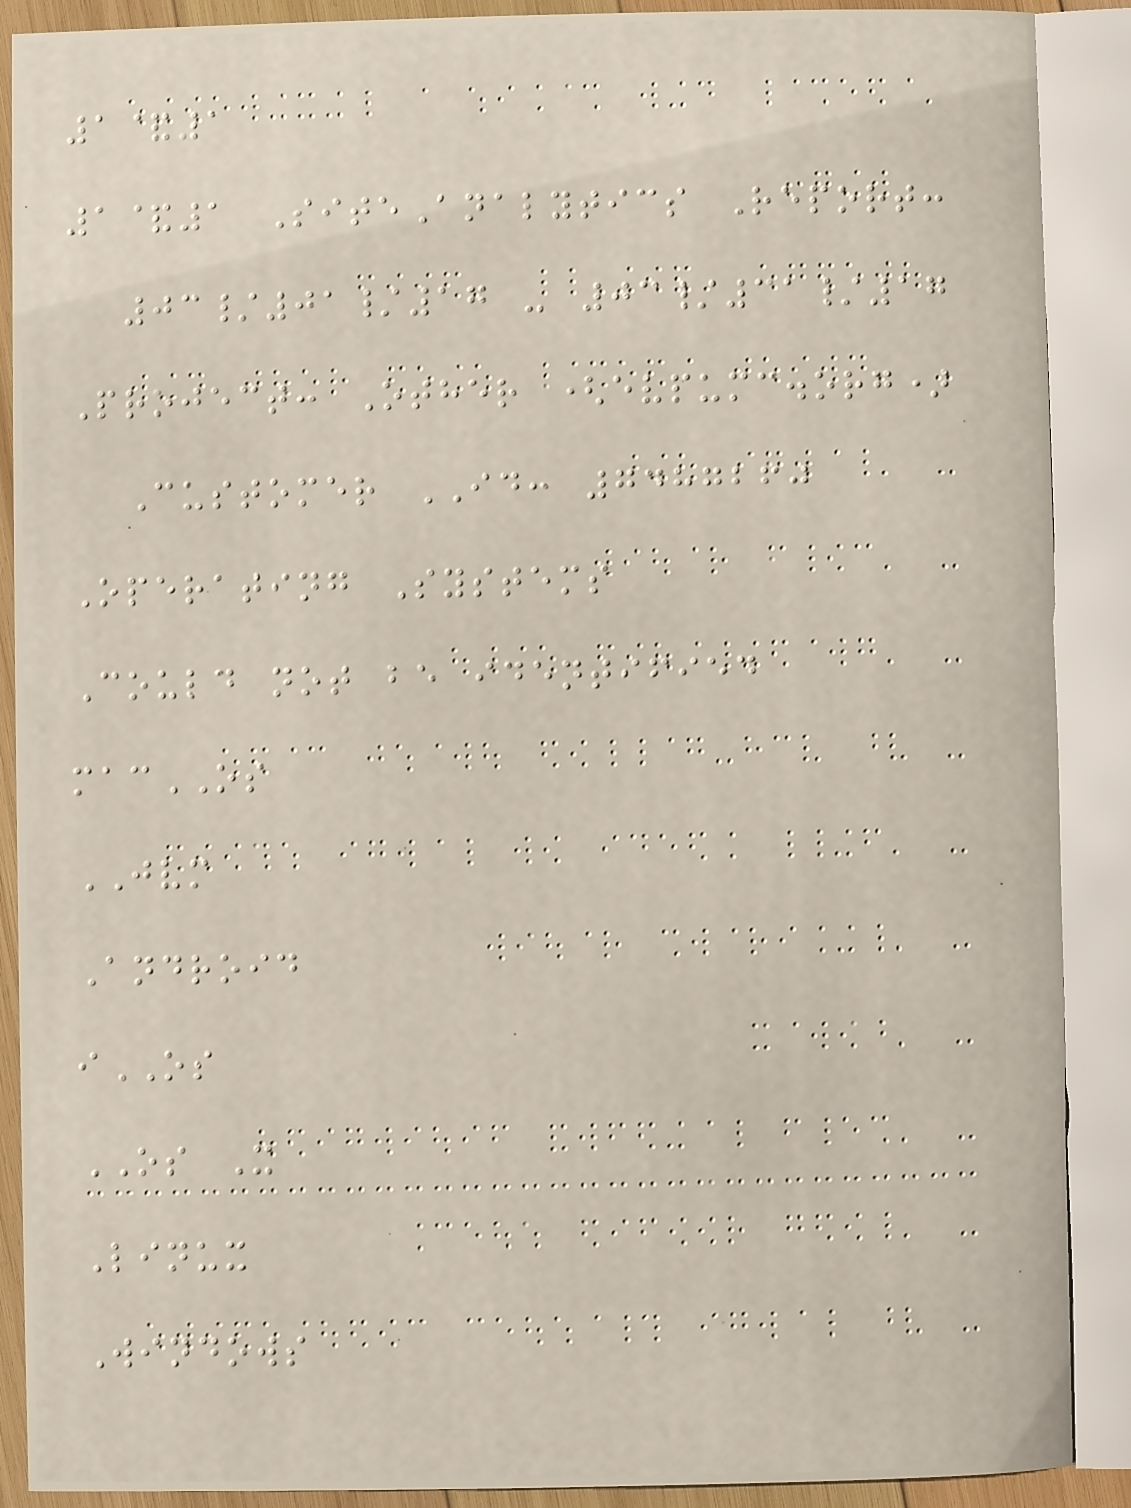1&1
1&1 SiteAnalytics Report:
03/01/17 - 03/31/17
Project: Other (evpumc.org)
Customer ID: 7487260
Operating Systems
Could not be identified
macOS
JVM
Android
iOS
OS X
Linux
Windows
